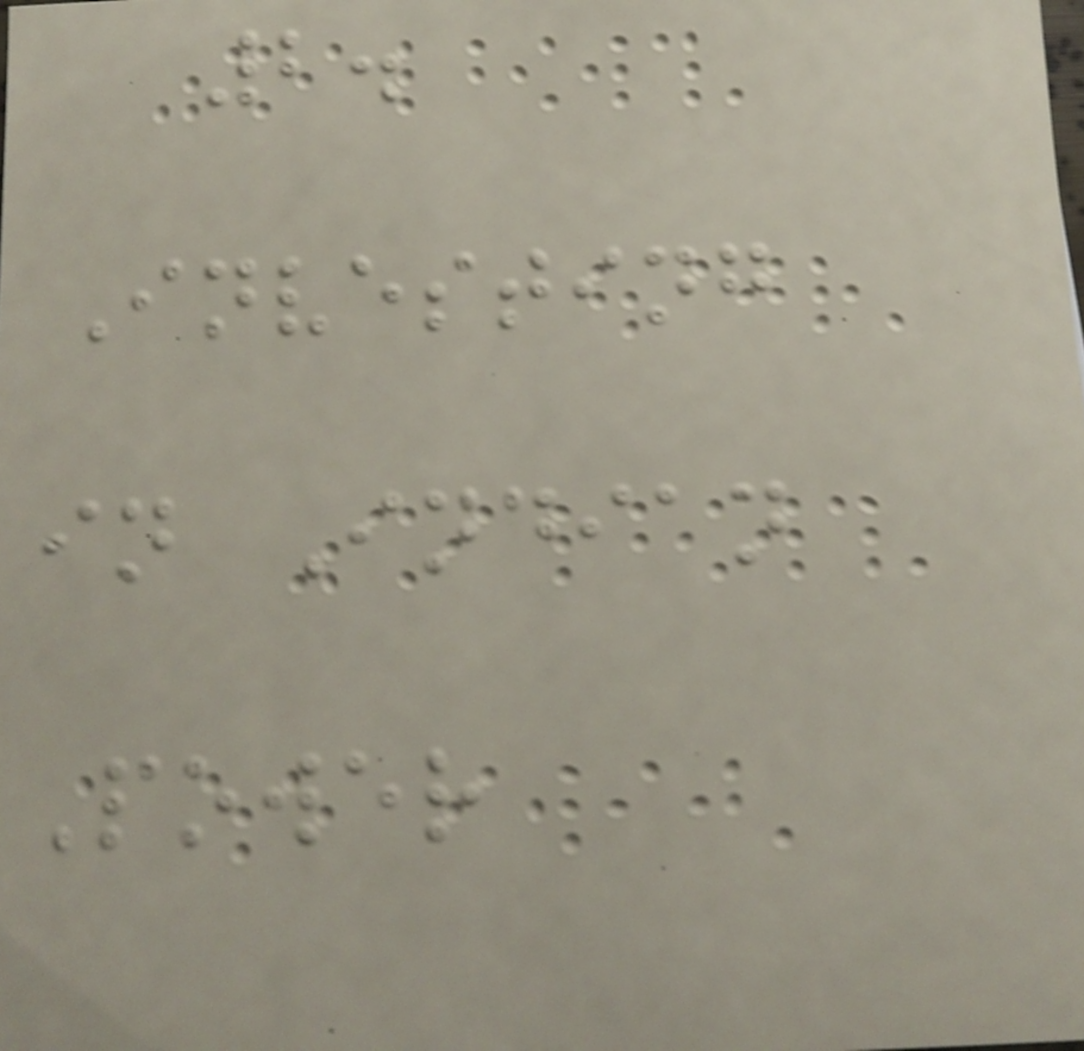2.
Investing
in Indian
Power
